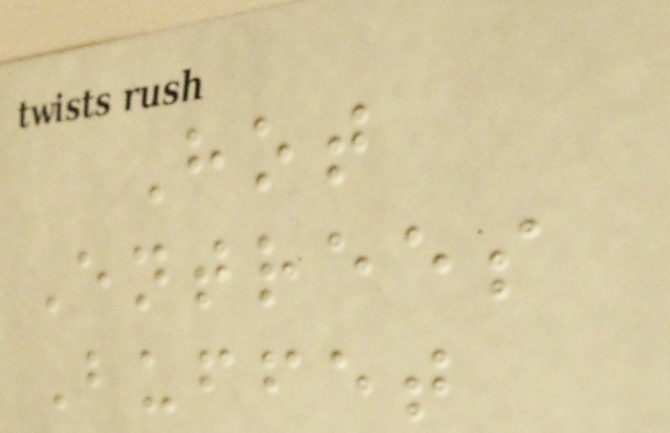Hot
Entrees
Buffet
